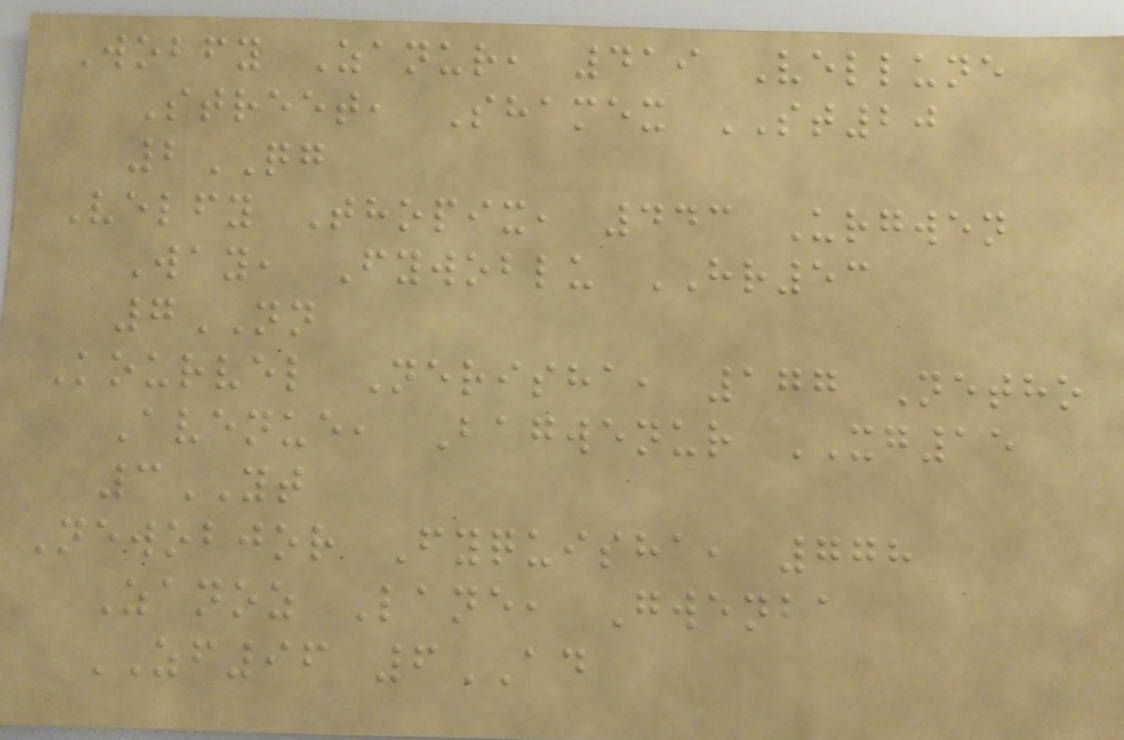Wobfy Zanur, 419 Vellune
Street, Shamex ST20
2QG
Velfy Thopix, 443 Urgwen
Way, Fywoblu HR53
7NN
Kourvel Nerisha, 177 Netho
Avenue, Bagwenur XG15
3YT
Newobjor Fyquisha, 778
Zanoz Lane, Gwenba
ZF96 6AD
